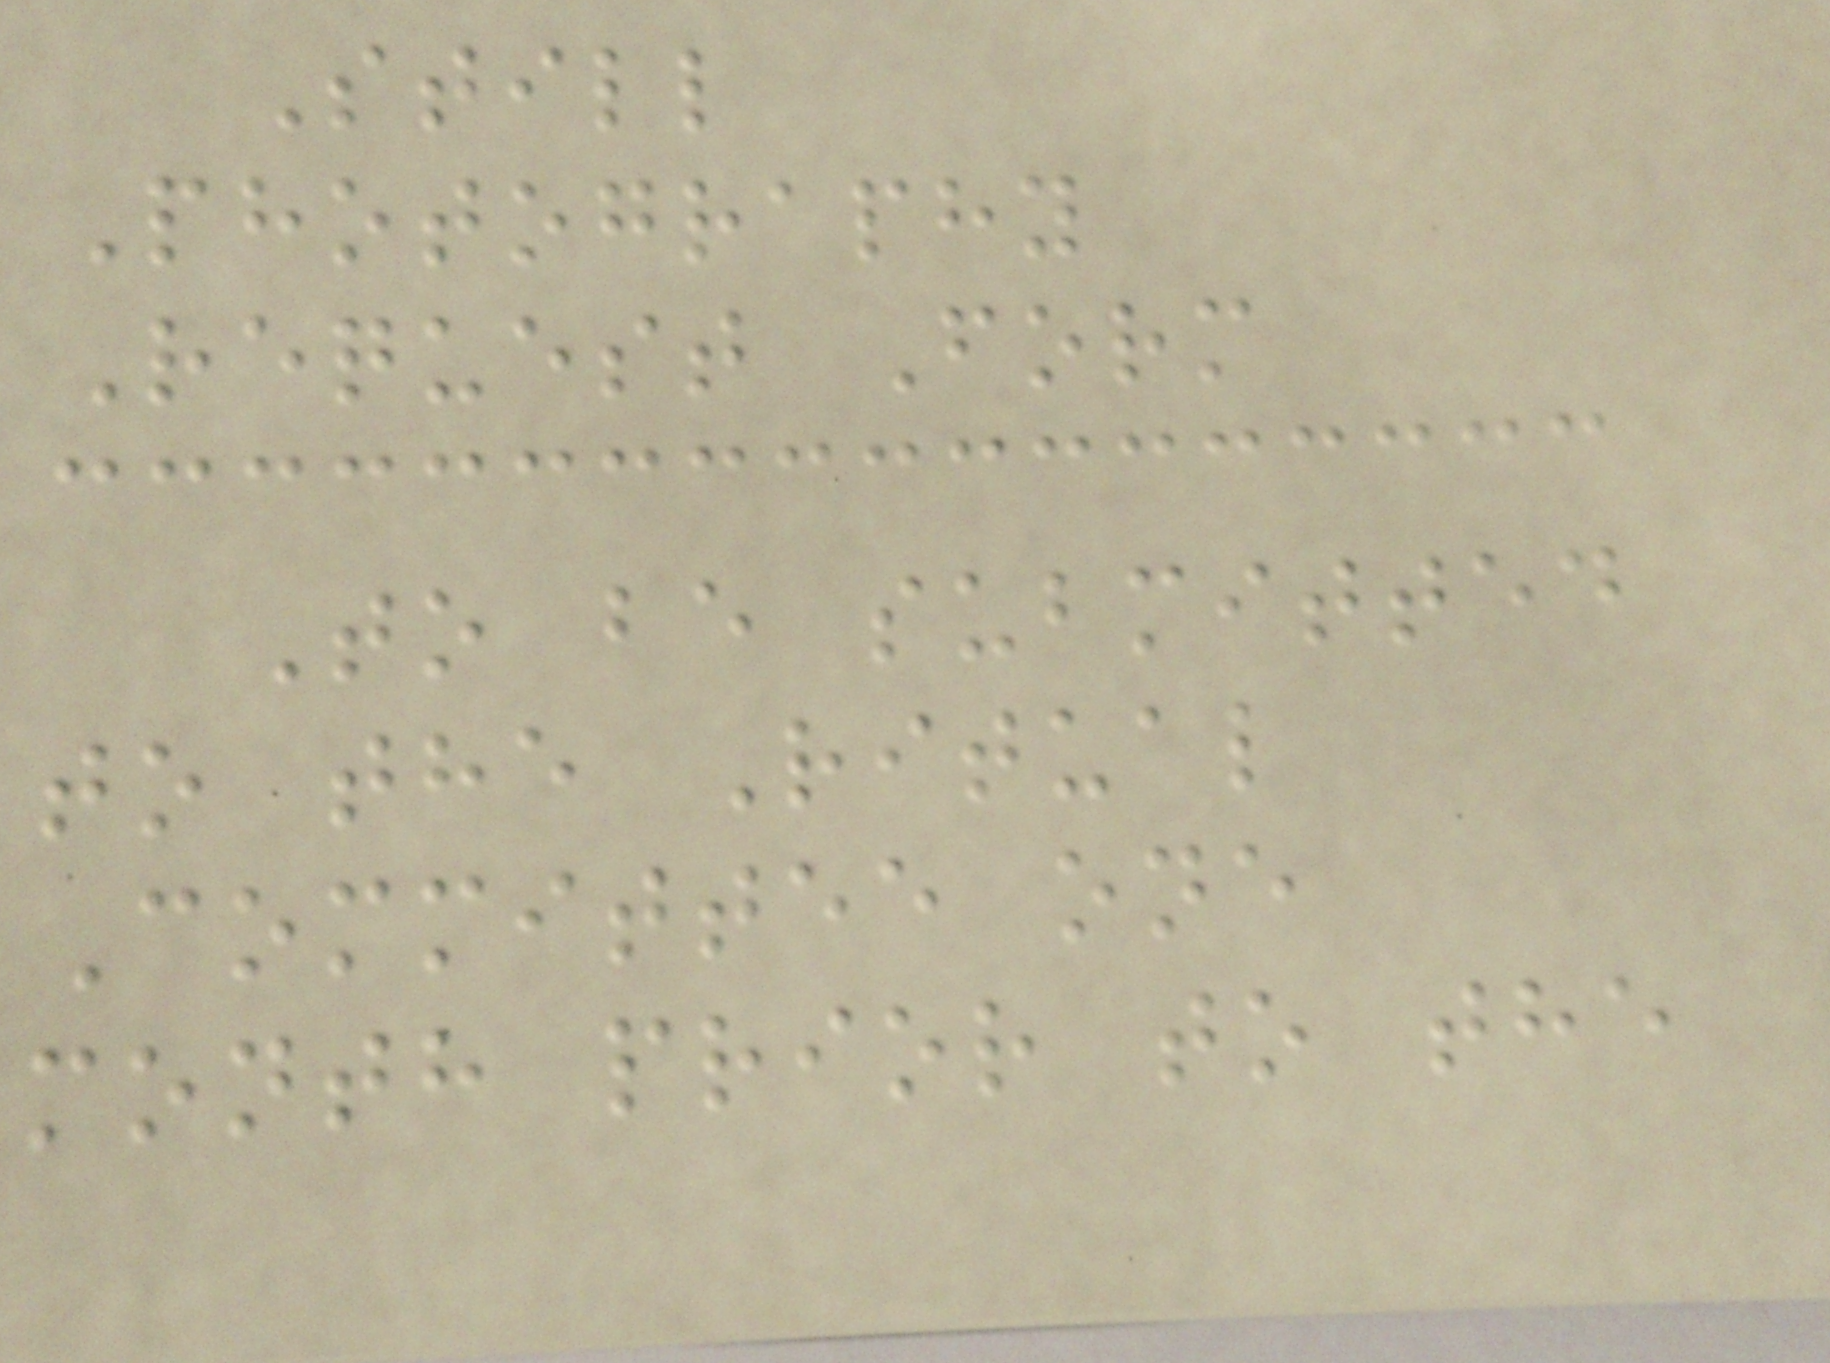Still
Photography
Request Form
To be submitted
to the Ritual
Committee one
month prior to the
